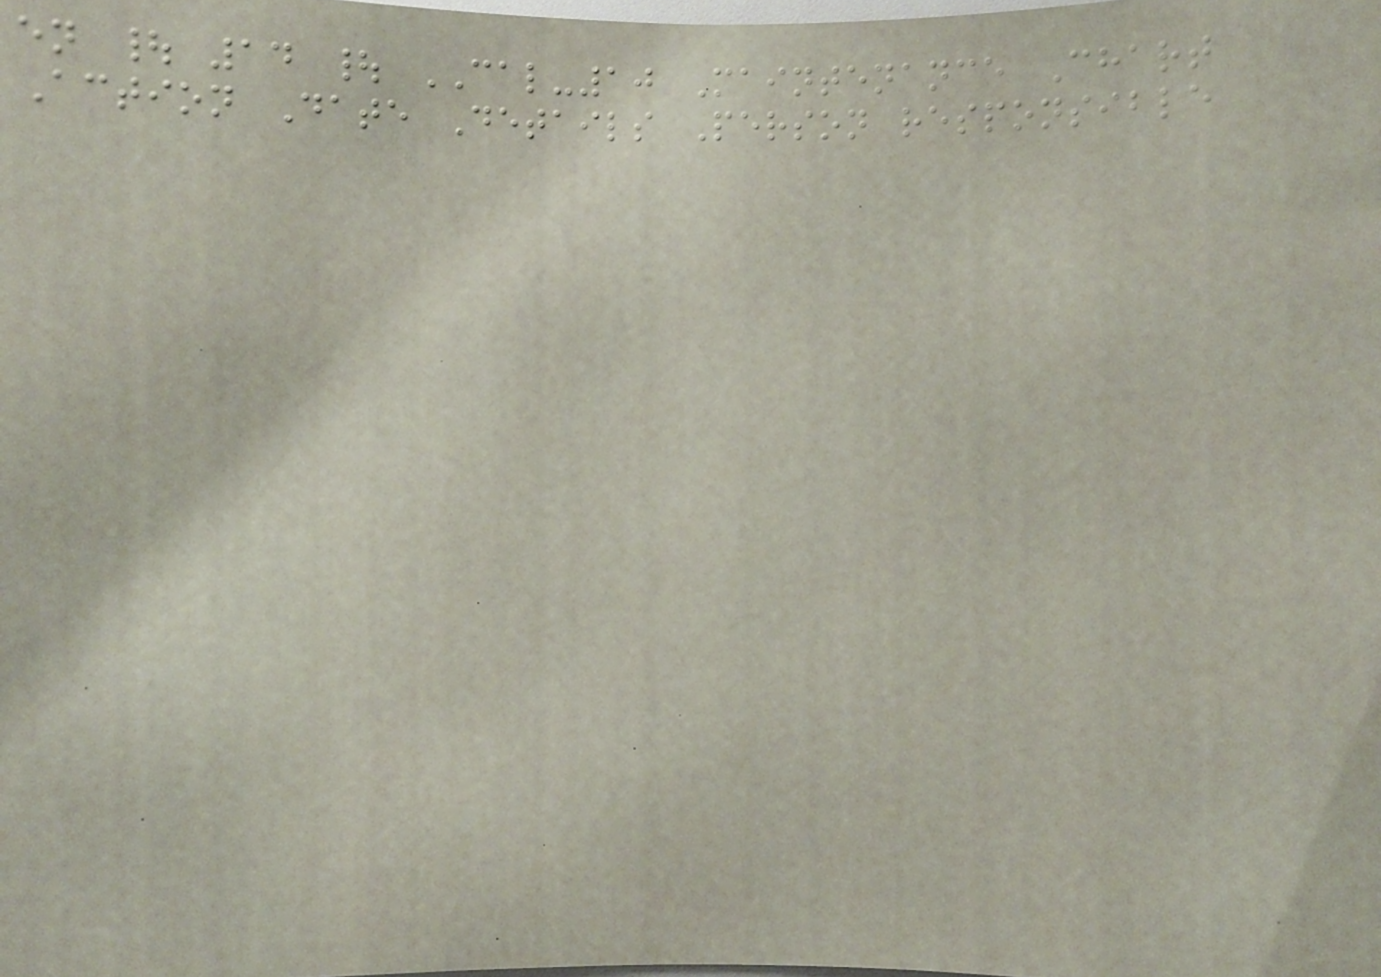en | 14 | CAL-10 Maintenance Chart
Action Date Details Person responsible
